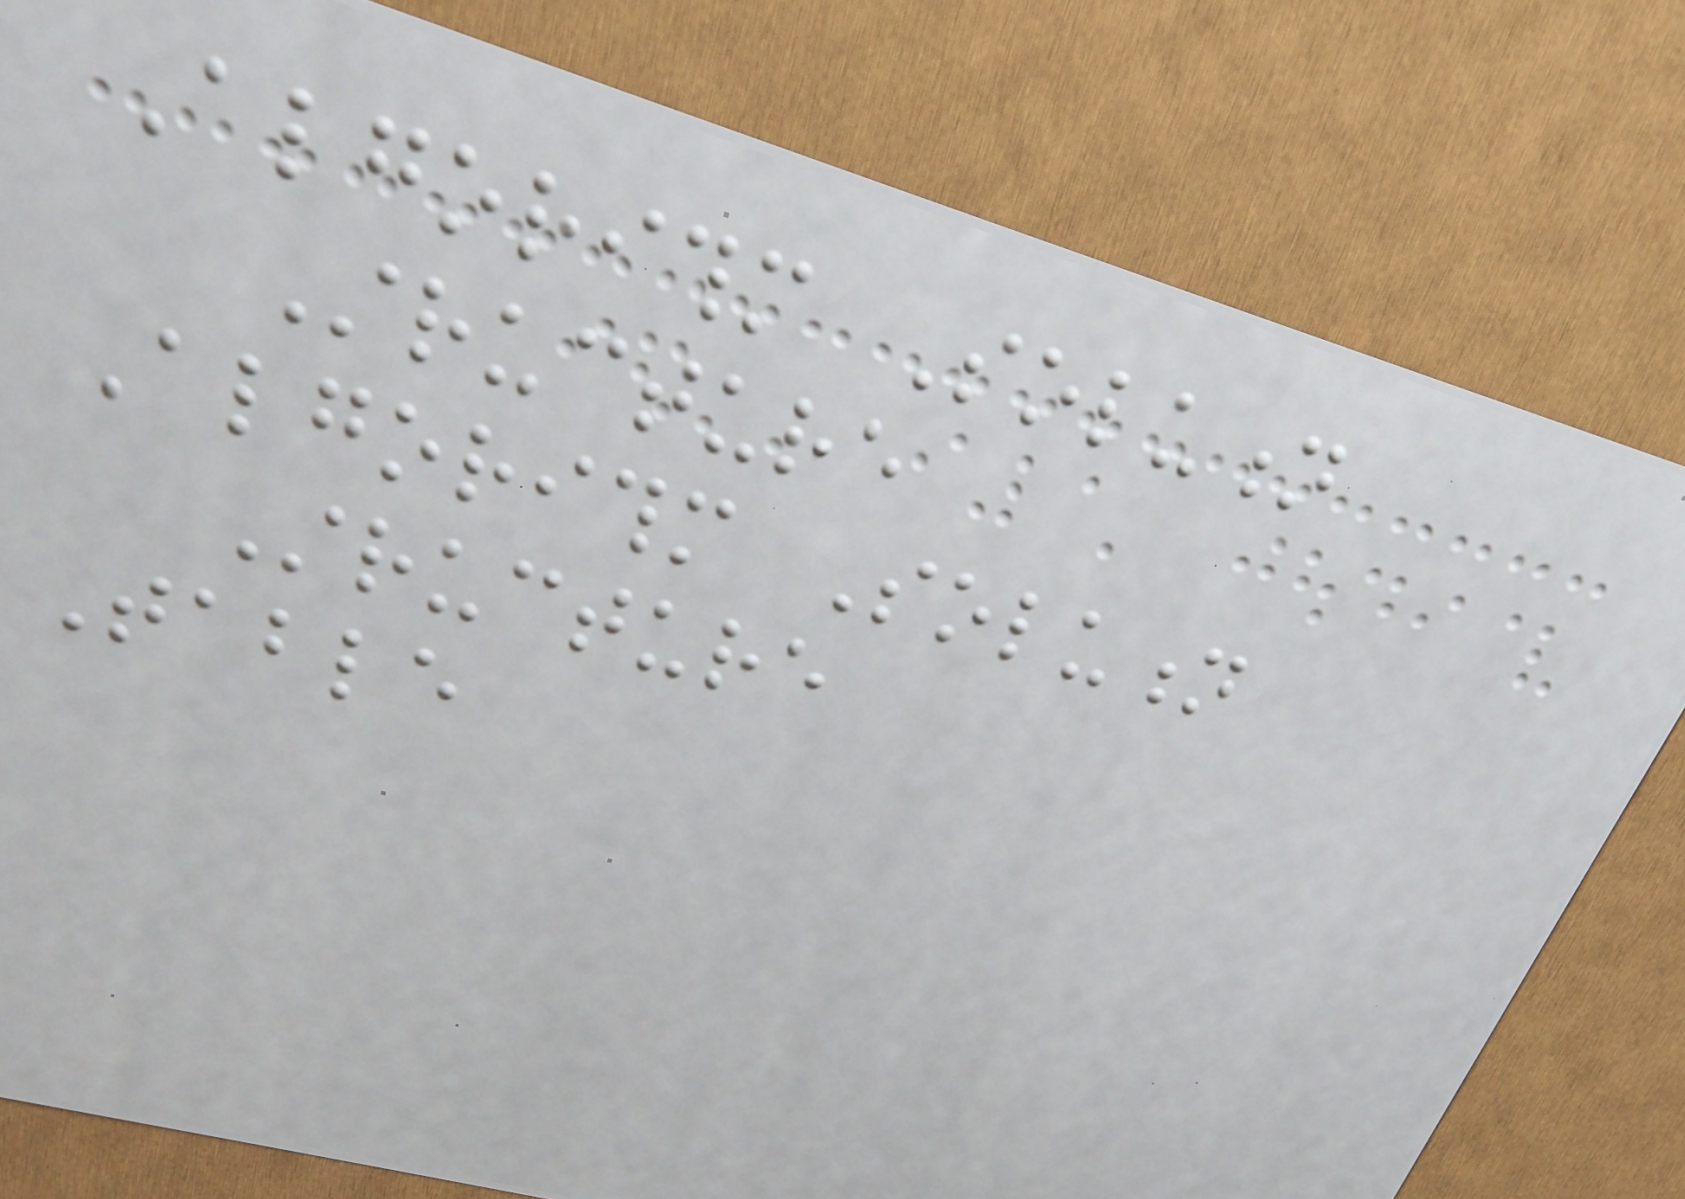Algorithm Solution
Structure
Algorithm Solution
Structure
Table
